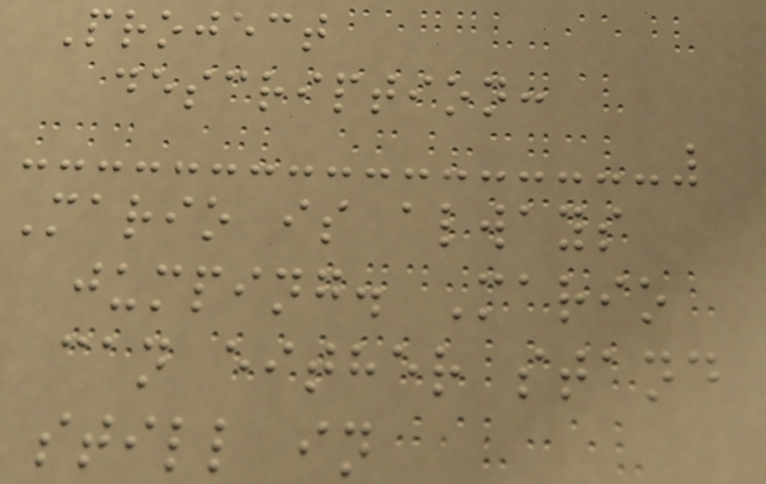Project
description:
Mario is always
jumping. Mario
can either stand
still in
